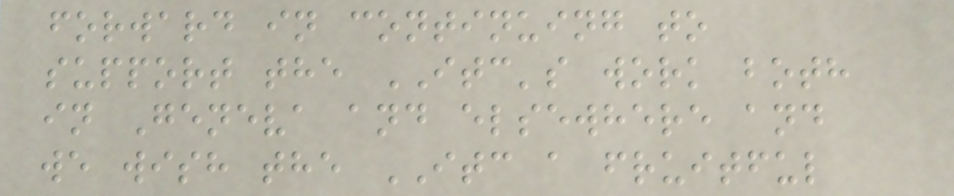forward in continuing to
support the ITC's work both
in Geneva and elsewhere and
we wish the ITC a fruitful
